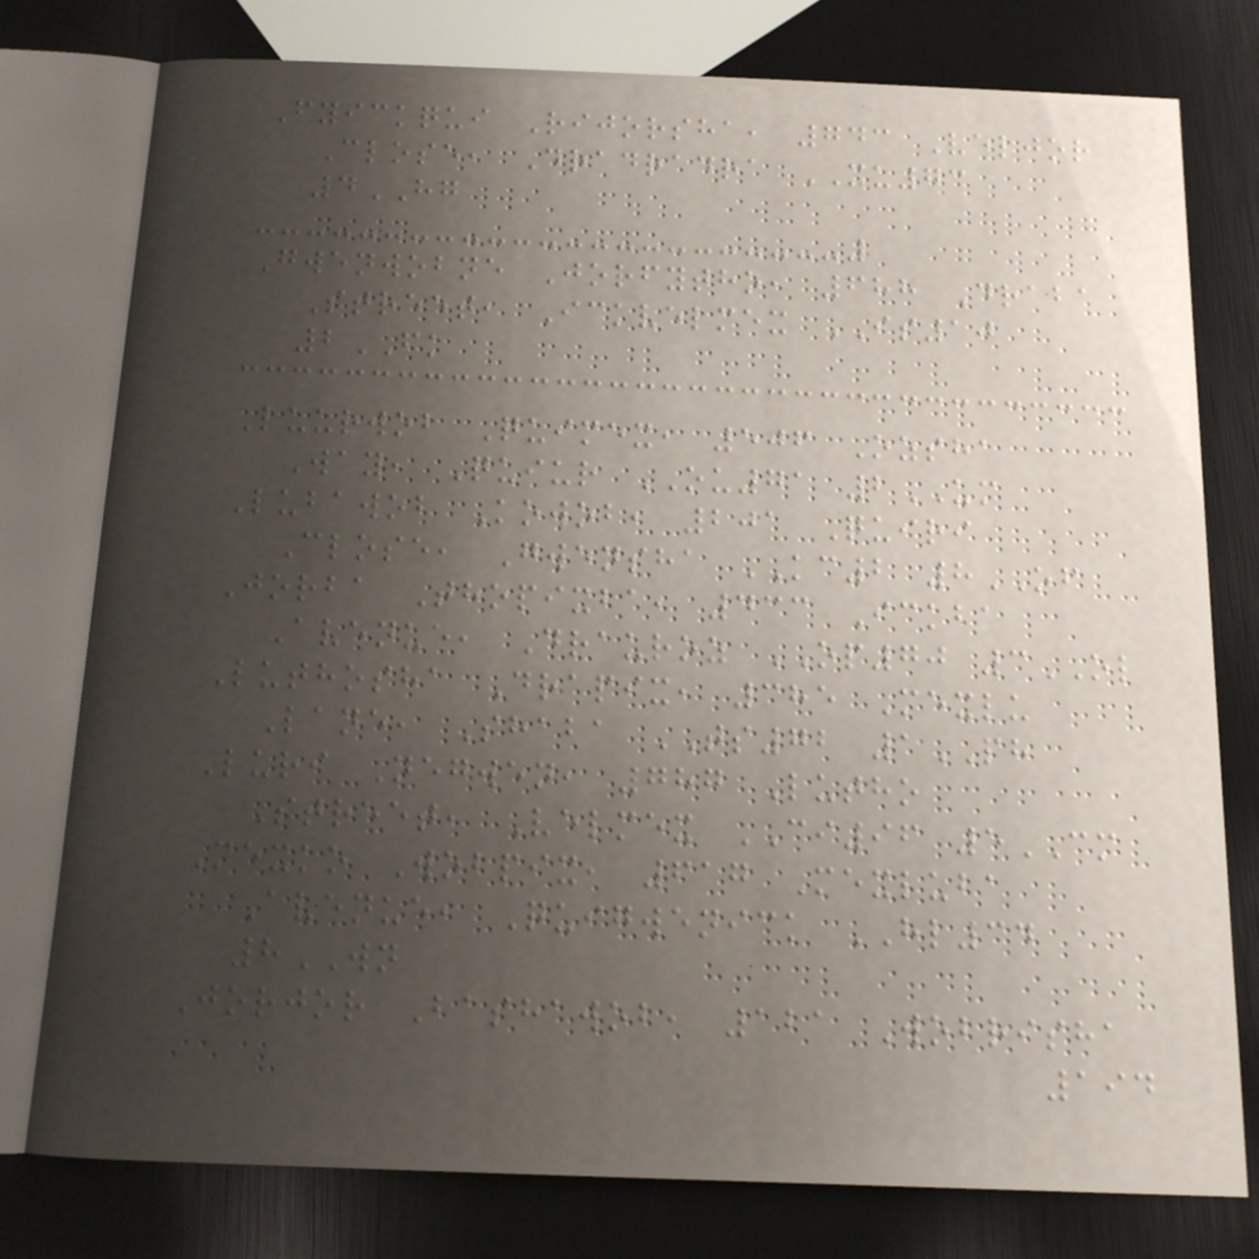Fyickqui Rijorsha, 743 Veljor
Close, Dradradra XU73
4HG
Gwenwobne Jorfytho, 688 Draba
Street, Ickvelmex IS10
2FK
Luurwob Quimex, 506 Ozsha
Way, Quiur OU71 2UM
Lubawob Kowob, 201 Quiri
Close, Gwensha KC2 8OF
Jorba Thopixba, 433 Ickba
Avenue, Drauroz OP70 3OL
Luthosha Drapix, 385 Mexlu
Lane, Shaba TS72 1PH
Luri Negwen, 787 Lutho
Street, Velmex CI96 5CM
Mexko Wobpix, 617 Mexluba
Avenue, Quigwenick HL34
8WN
Jorjor Bashawob, 121 Wobrisha
194
